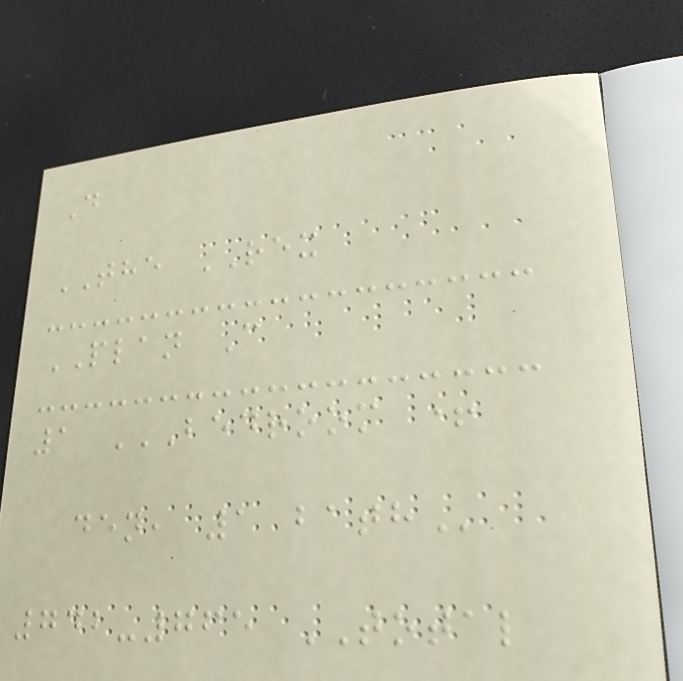D
THE REX
PLAN C
1 BEDROOM +
DEN, 1 BATH
742-765 TOTAL
